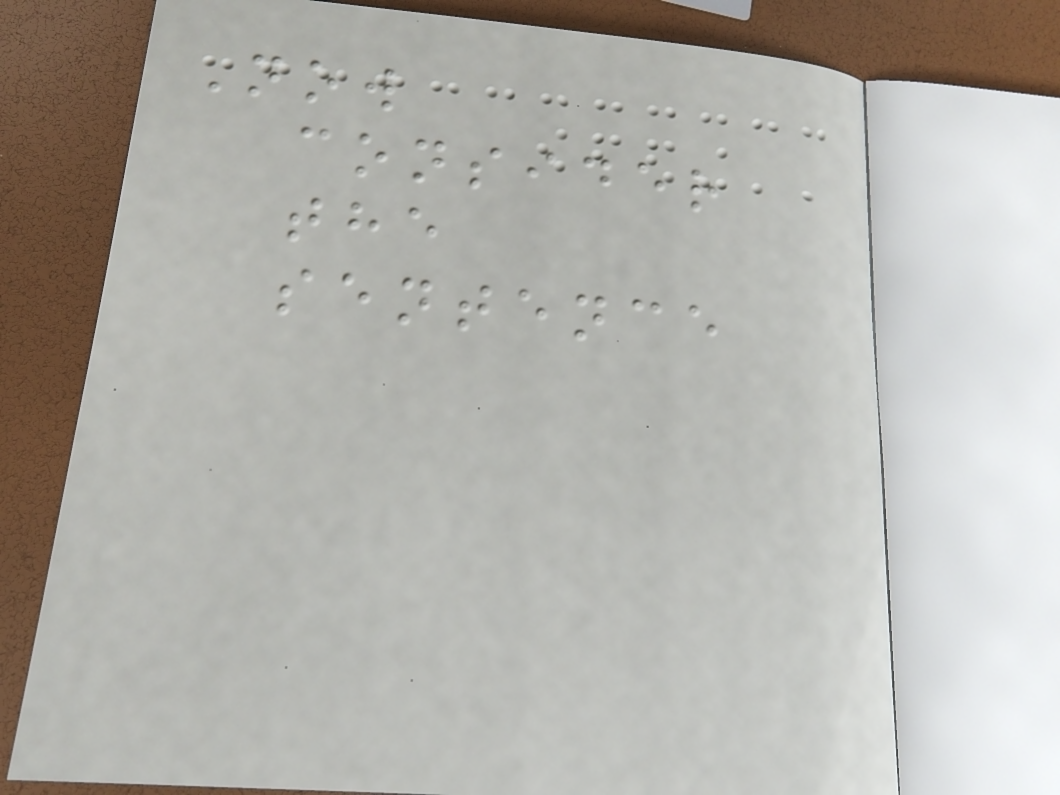Now
consider
the
sentence
